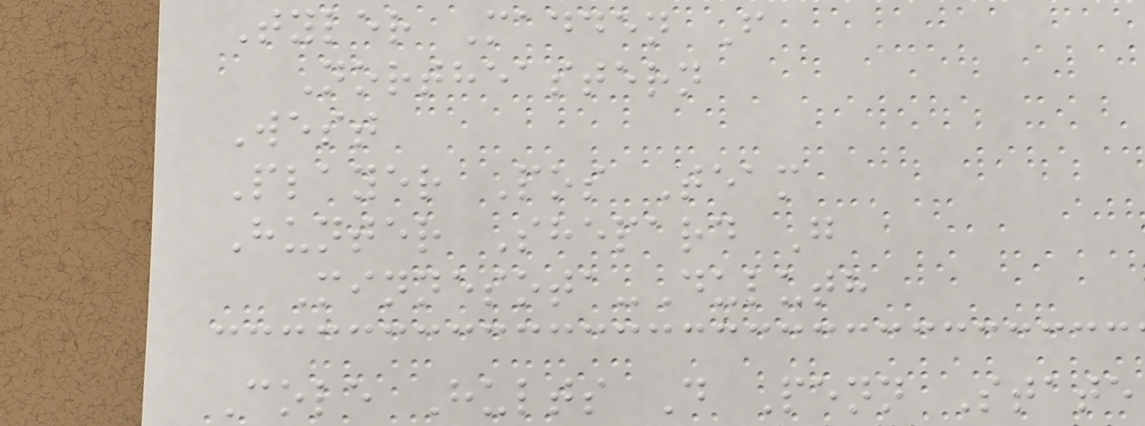Tyler Madden F
Northeastern
West
Player Pos Team
Hunter Shepard G
Minnesota-Duluth
Cole Hults D Penn State
